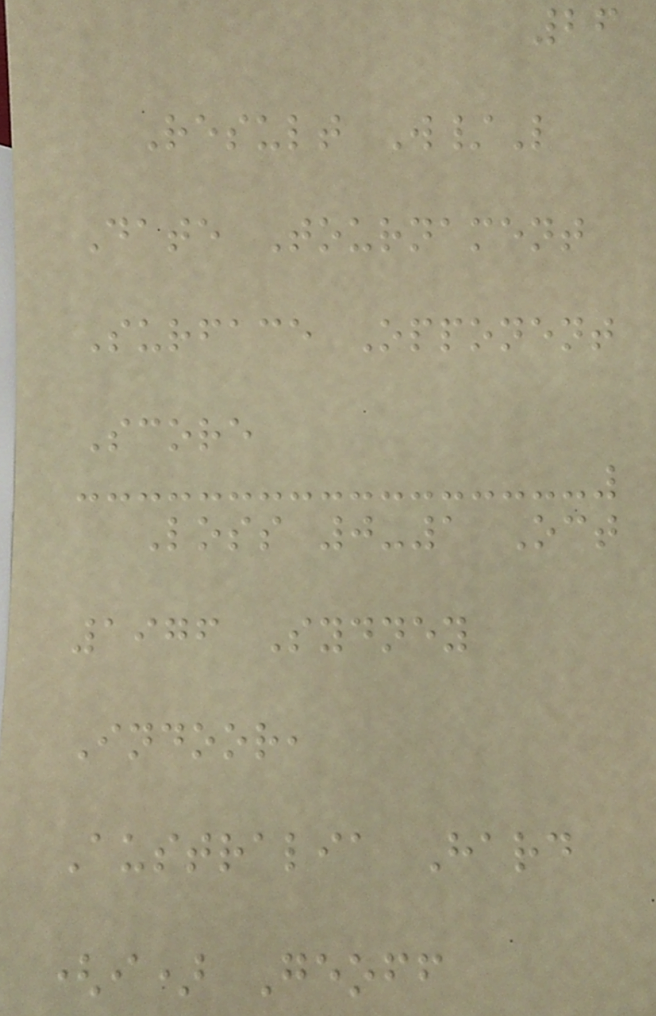26
Result W/L
Date Tournament
Surface Opponent
Score
Loss 0-1 Oct
1976 Sydney
Indoor,
Australia Hard
(i) Geoff
